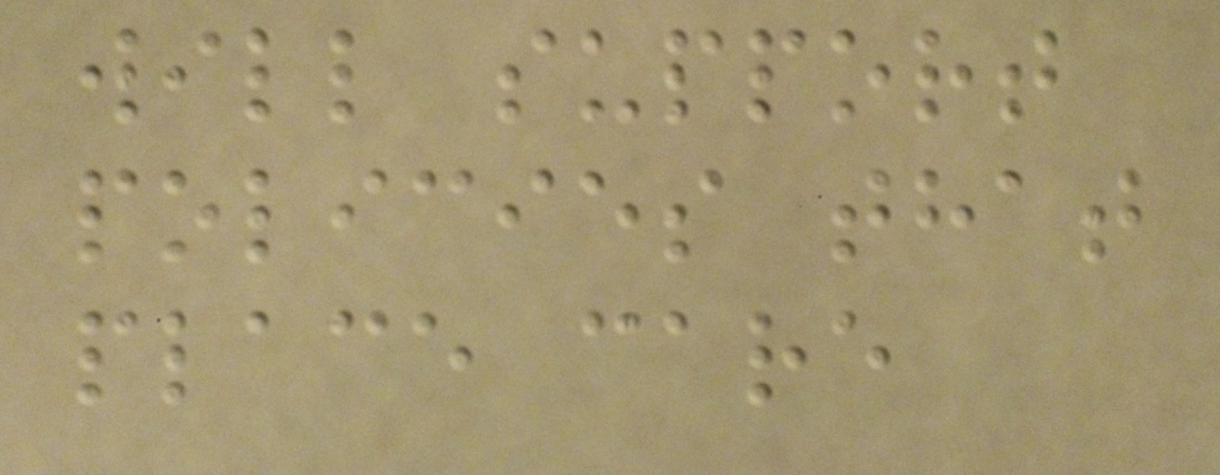will support
policies that
place care
